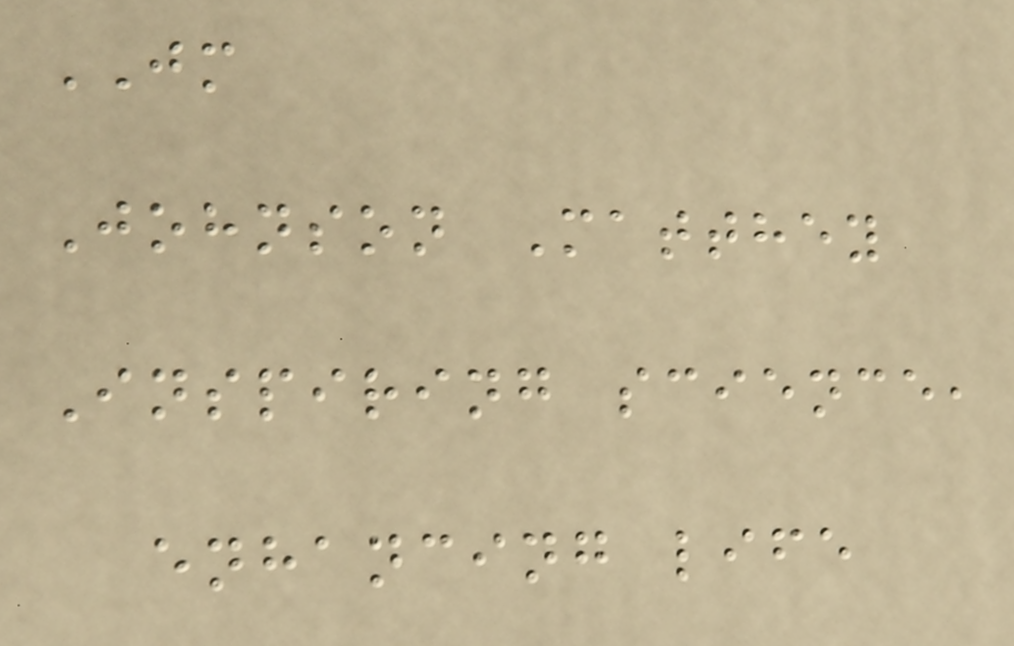JM
Johnson Matthey
Inspiring science,
enhancing life
